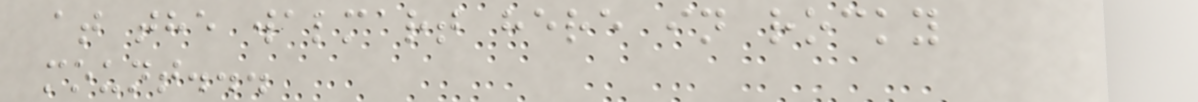at the walmart here in rocky
mount...
